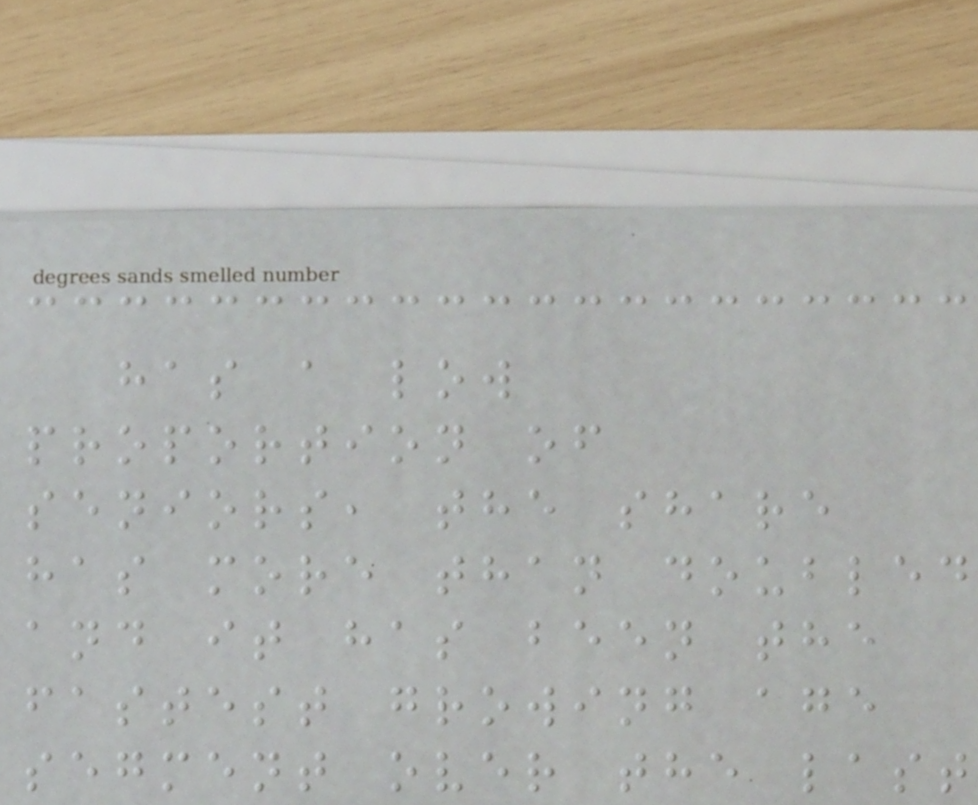has a low
proportion of
seniors, the share
has more than doubled
and it has been the
fastest growing age
segment over the last
